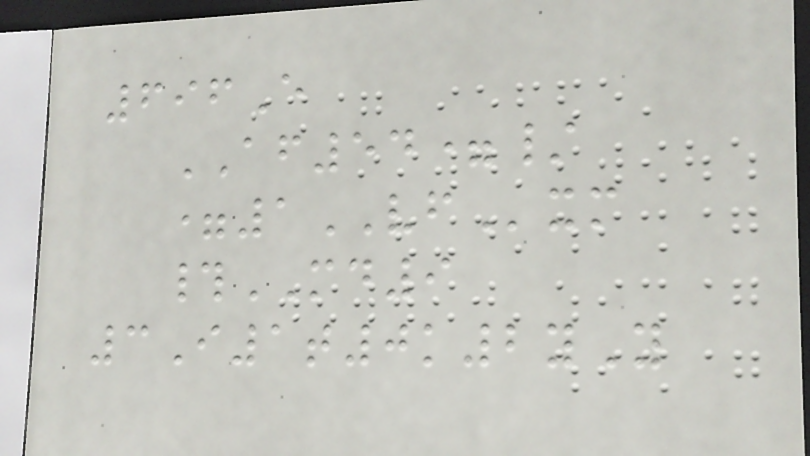696E
AF54=/
=1VFxm
#MD9
3I1t0k2yY
